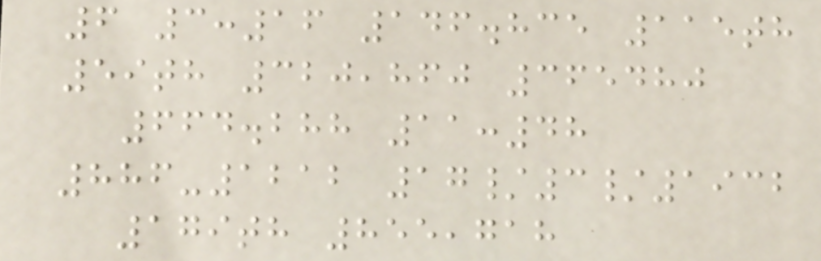6 3:16 146.835 115th
59th 320,860 365480
664.288 11:48
886-1212 17/3/1932
179th 855,718
